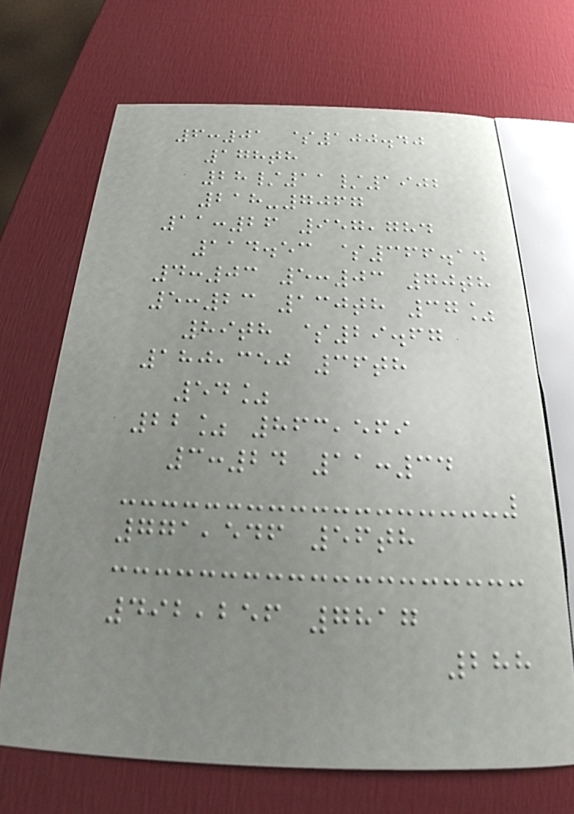6:01 $100.40
178th
28/11/1902
218-7067
11:26 957,784
114.53 $366.14
4:03 5:03 70th
5:23 130th 37%
89th $29.67
180,350 36th
54%
22% 863,569
3:24 11:34
771,546 56th
492,256 7817
288
